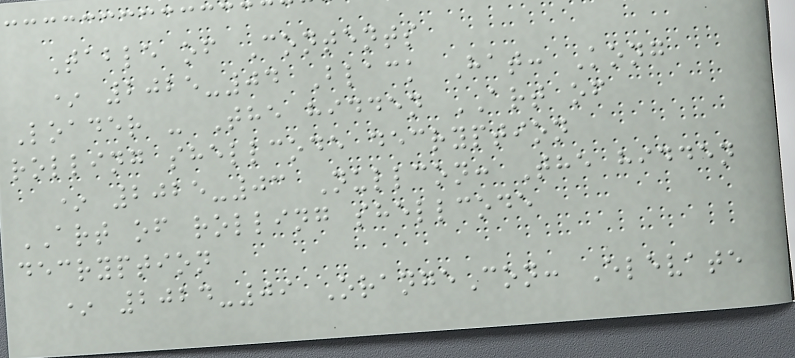Table of Contents
* 2025-04 Black Hat: Kong
Loader - The hidden ART of
rolling shellcode decryption
* 2025-03 Nullcon: The hidden
ART of rolling shellcode
decryption
* 2024-09 OrangeCon: Elevate
